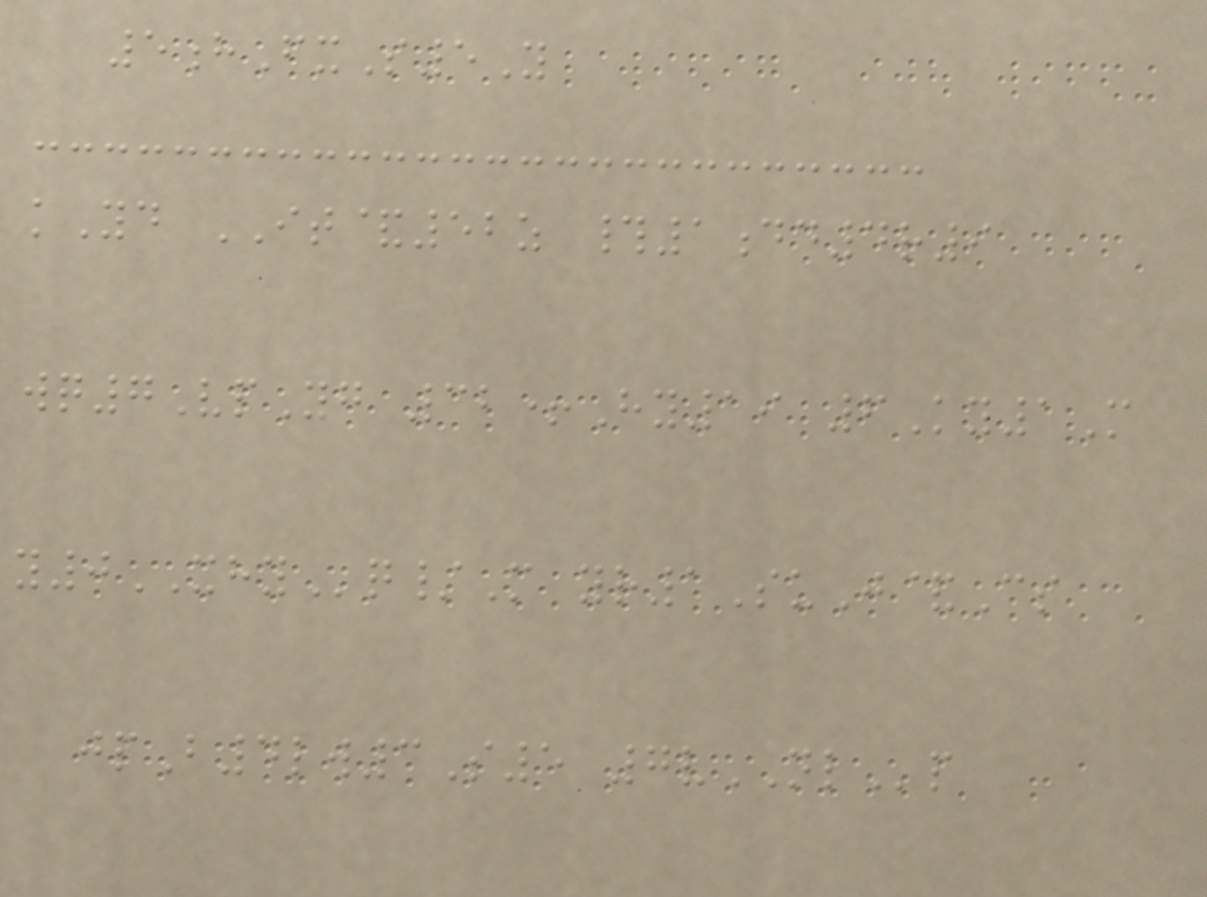5hFxS5Y
kYd IT&52z #1dd4r9
wq7VpYg 32+Hy19 6Ky1M
y0XHYq/M yr1SuJ&Cs
jpB4lw3S5 7vNLp
